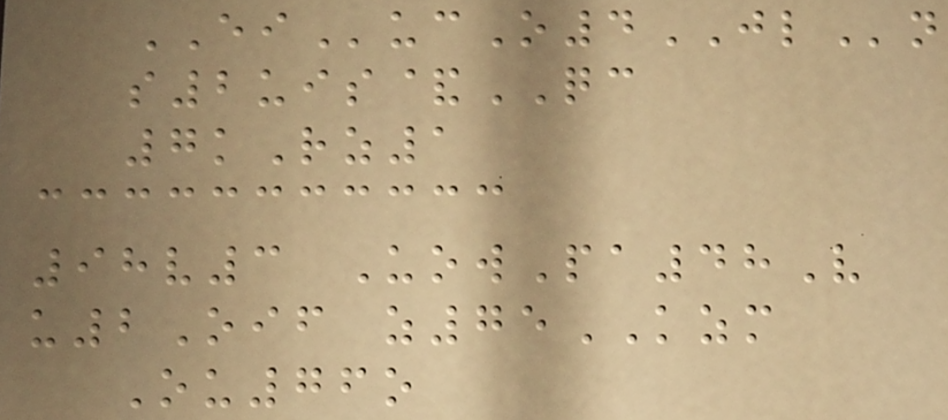EIucO4JLn
s2uis&QC
7kRz1
98v3 UowPa48V
u2Oif z75KZM
Ou76o
